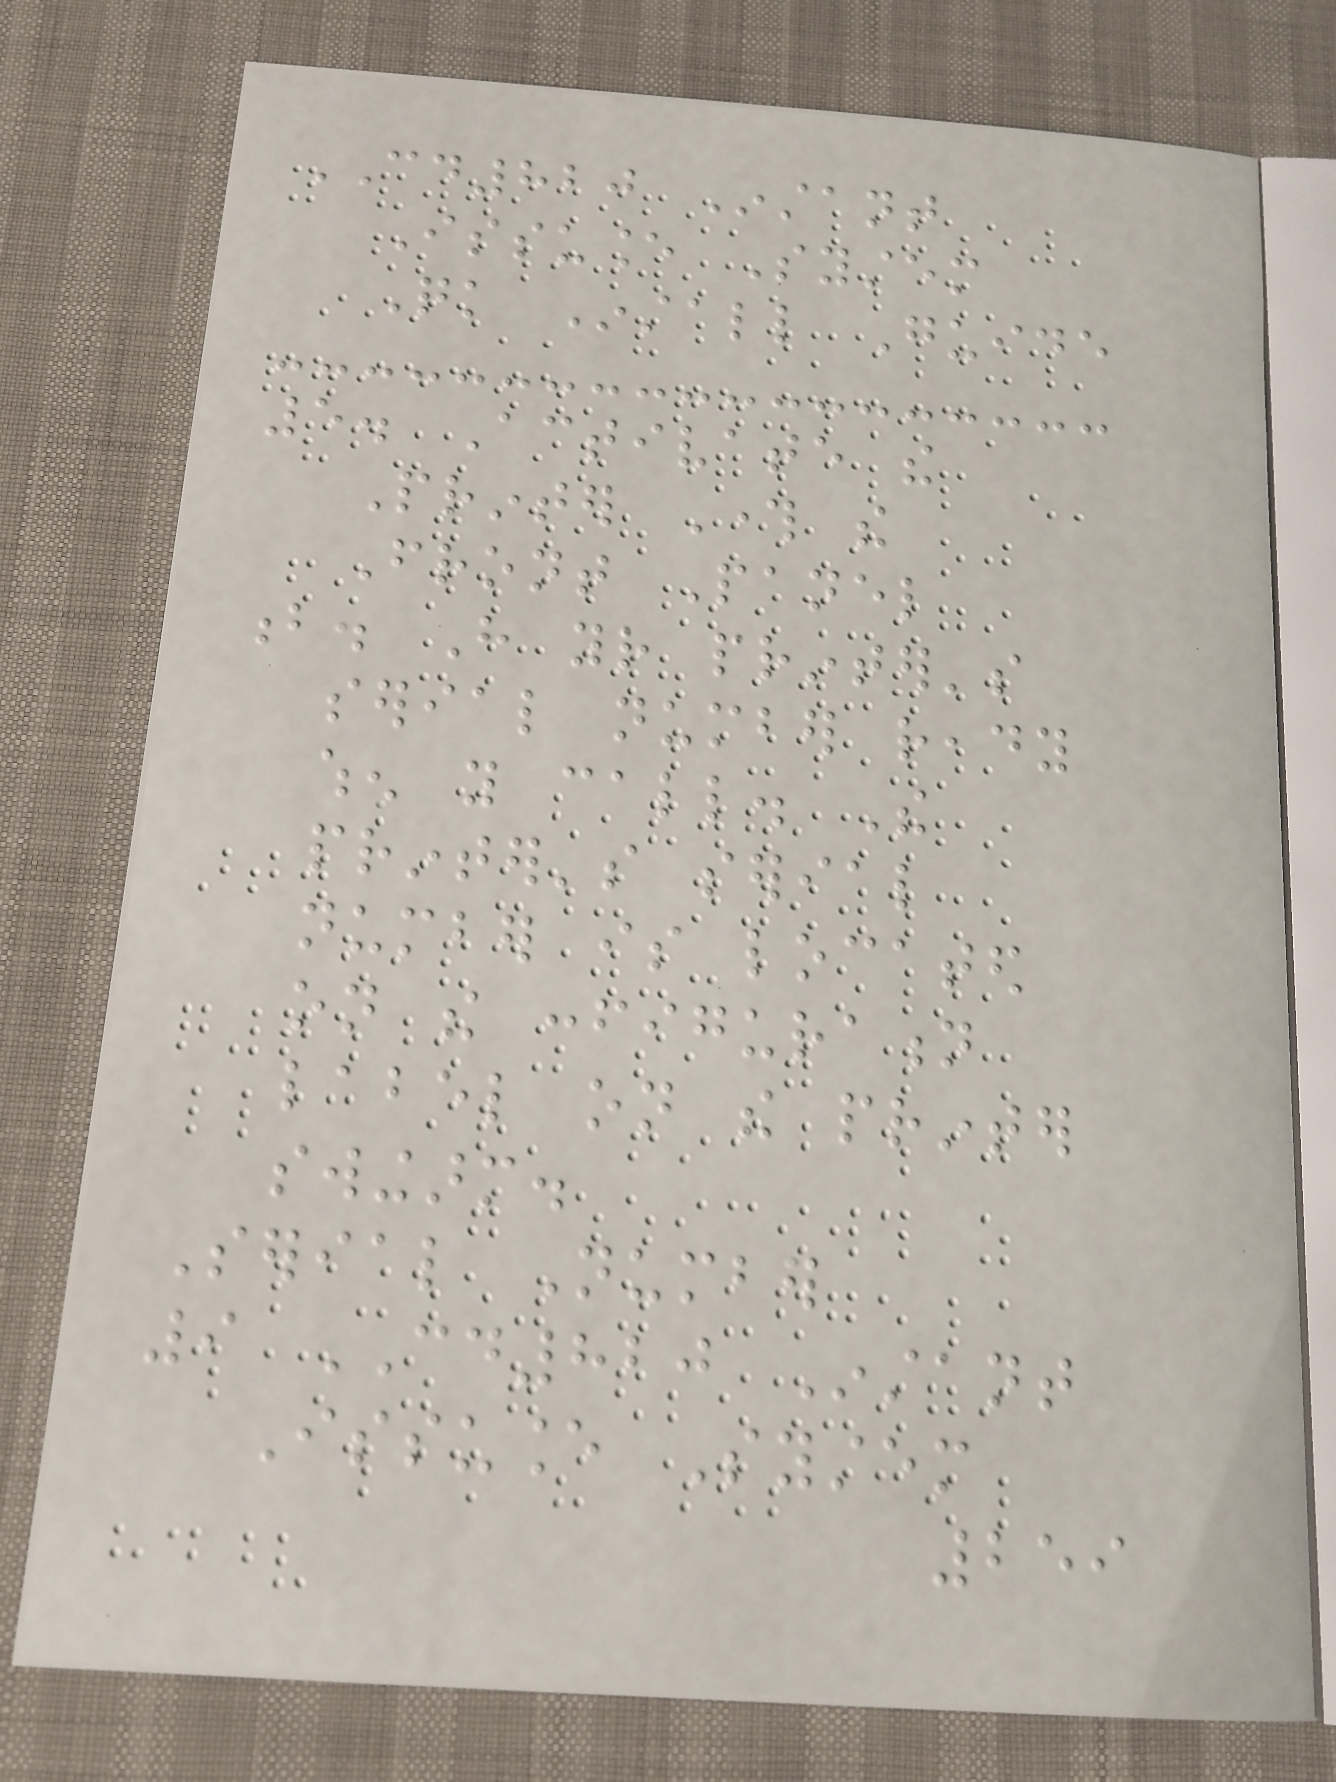CD820 Instant
Issuance System
Quick Install Guide
5. Activate the
Printer Through the
Front Panel
b. Have your printer's
serial number ready
when you call. The
printer's serial
number is located
on the configuration
label on the printer
swingarm.
Serial Number
9 CD820 Instant
Issuance System
259
